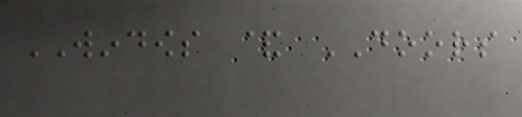WINDOWS & DOORS
